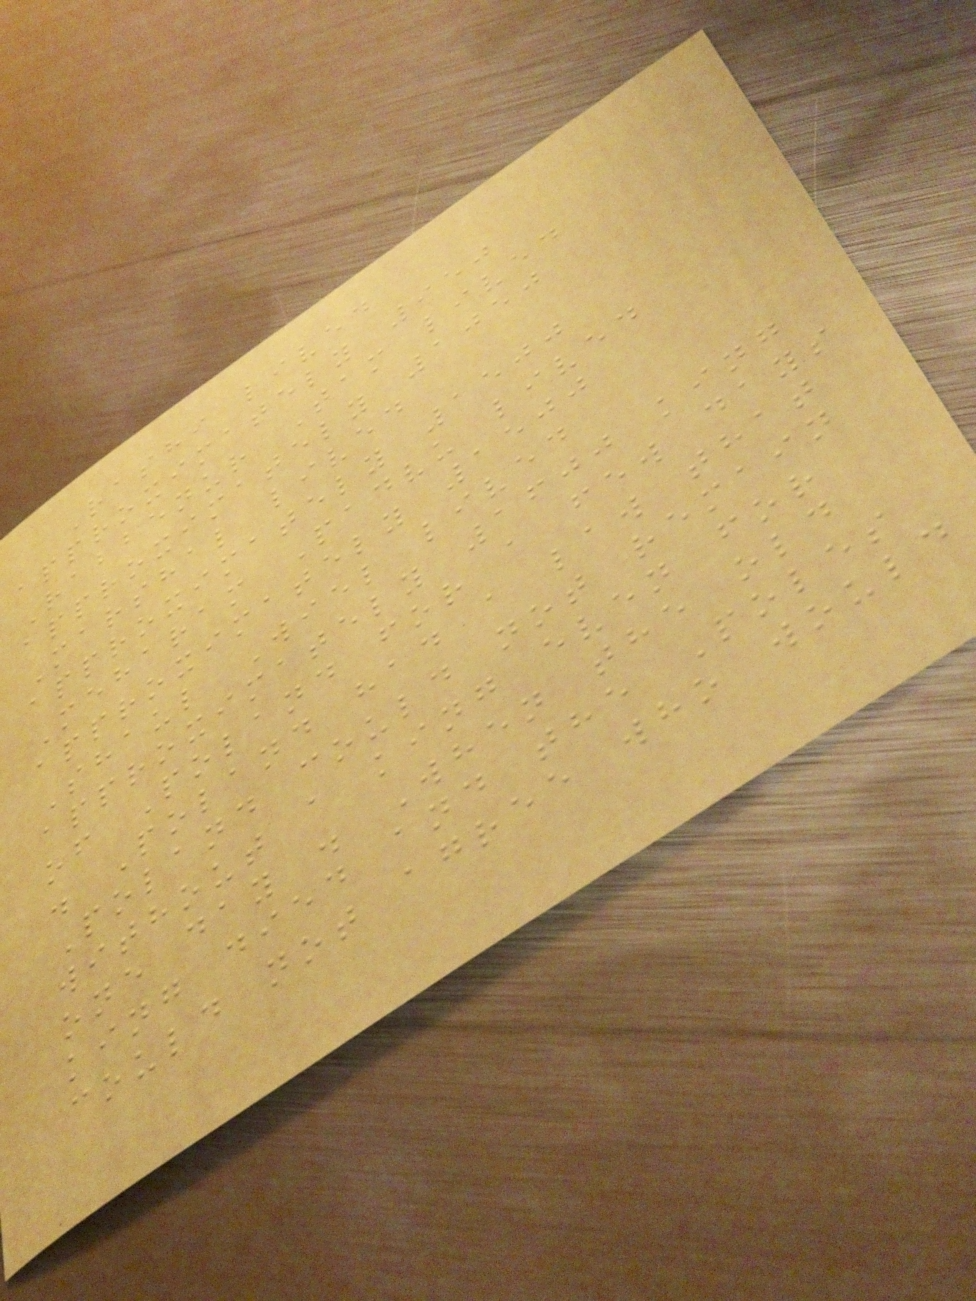Rashi lived
approximately 950
Rabbenur Tam lived
approximately 1050
Marshal lived
approximately 1500
Meharam Padvu lived
approximately 1500
Shaul Wiel lived
approximately 1600 king
of Poland for a few days
. Poland had a law that
Poland could not remain
without a king even for
one day . When the old
king died and the Poles
could not agree who would
